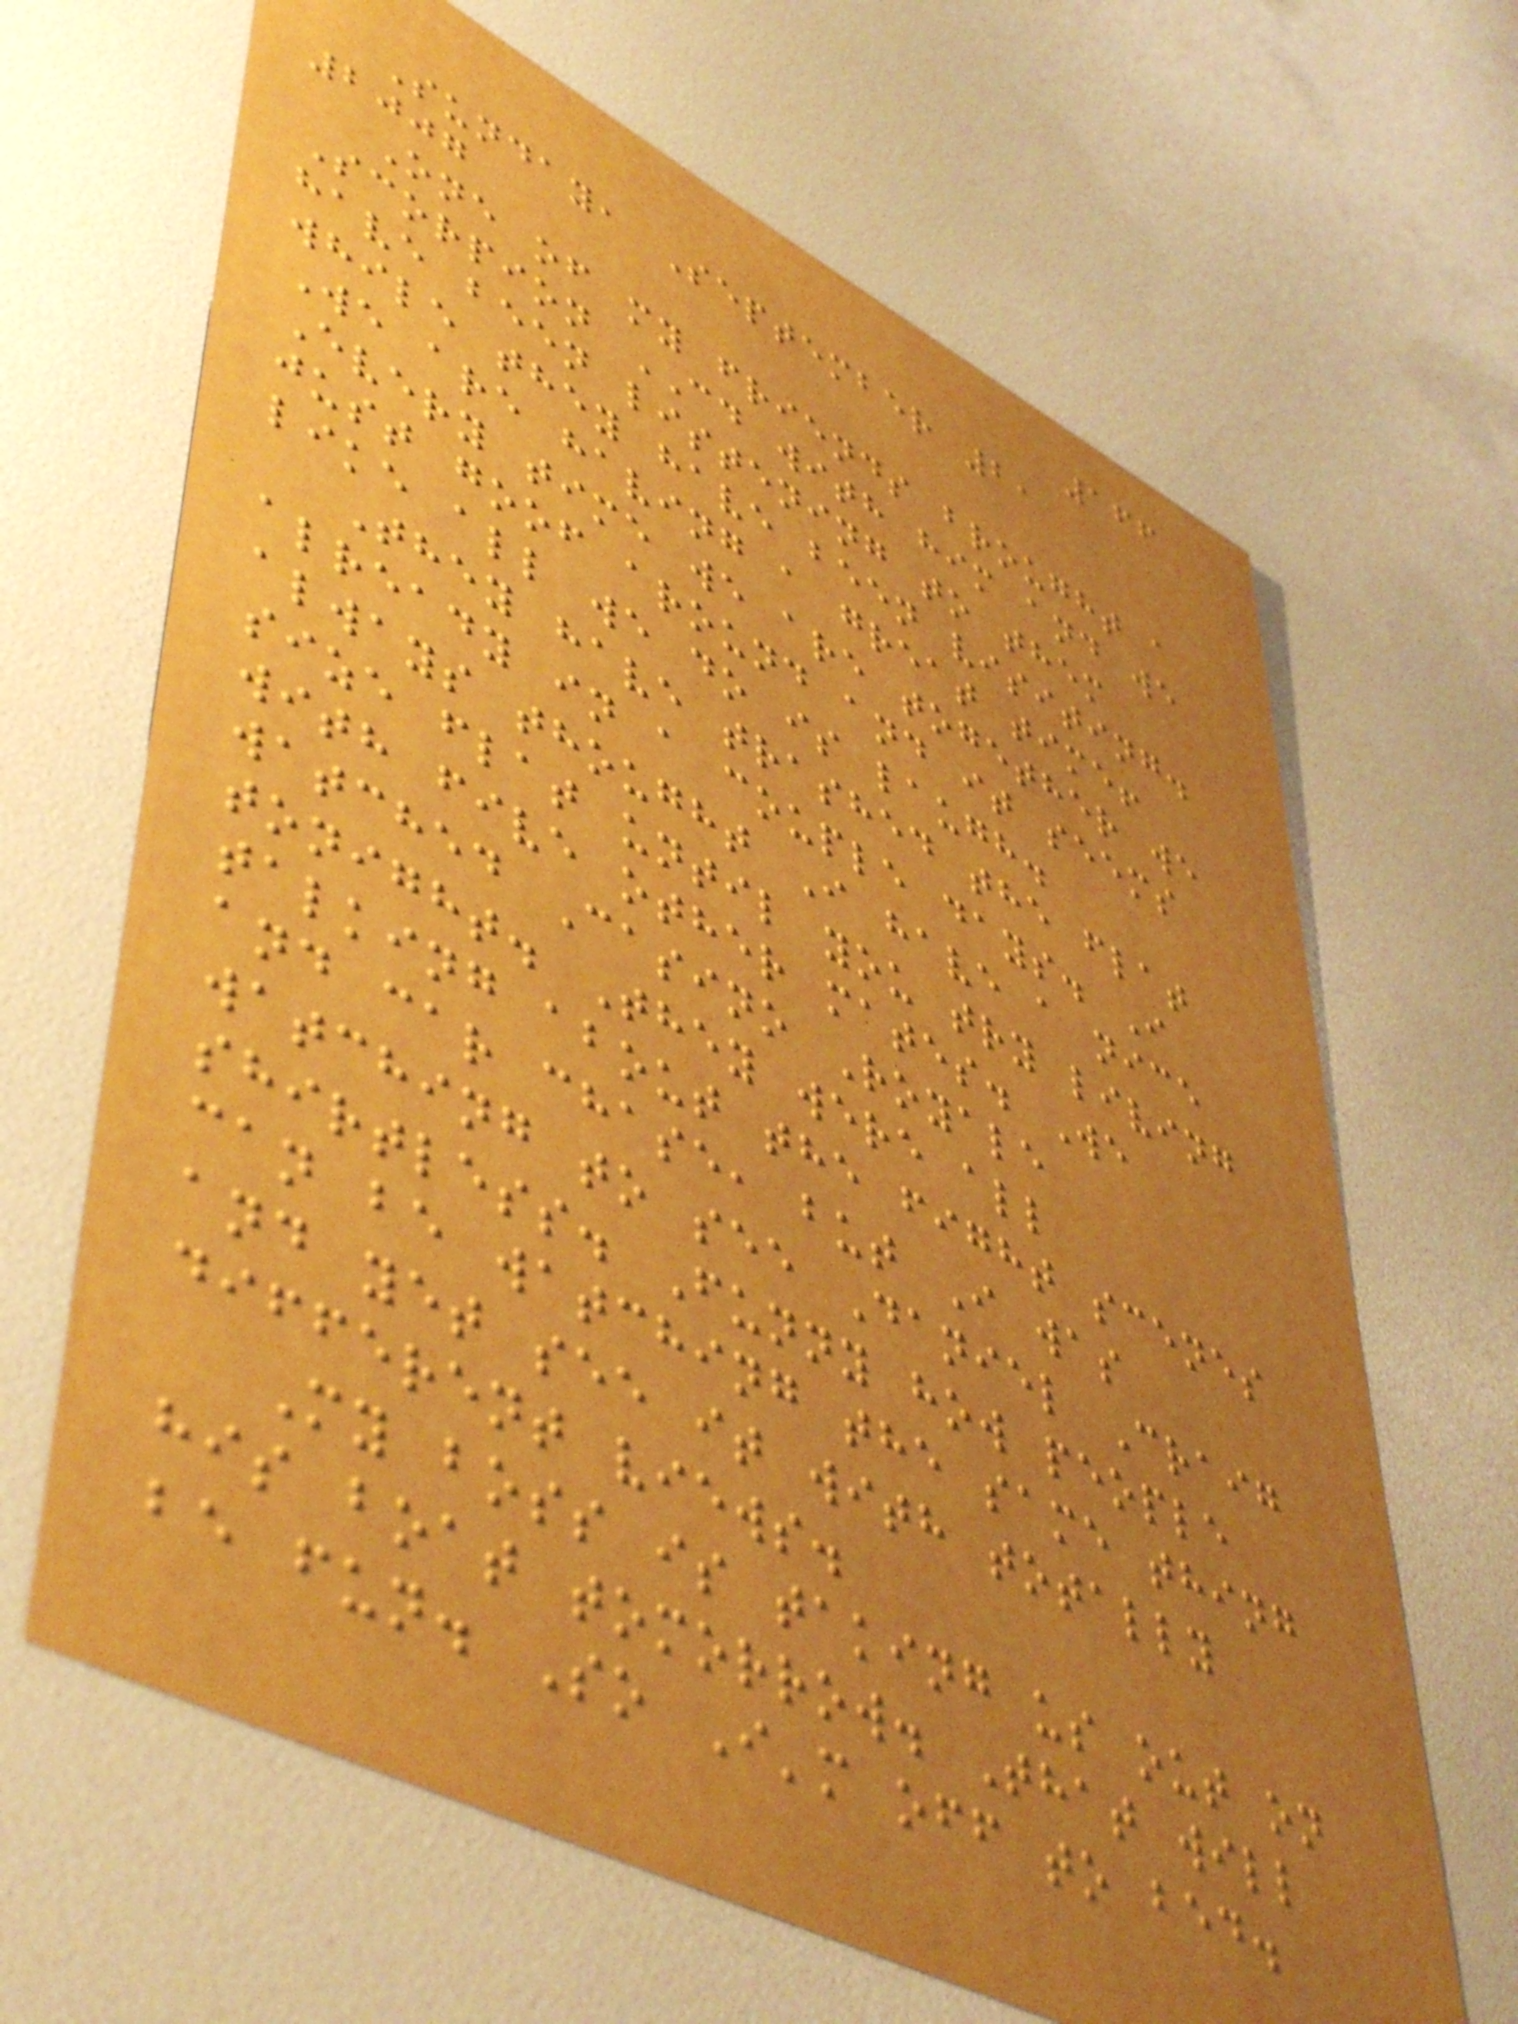166
Sunday, September 2,
2007
One of my friends brought a
Scorpion CD with him and we
have been listening to them
while they have been visiting.
We are having a great time!
Every time we are together we
just goof around and it seems
like all we do is laugh.
They have trashed the flat
already in a couple days. I
always thought I have a nice
size flat until you try living
with five other mates. We
watched Casino Royale
tonight. They were all
talking about the fight scenes
and car chase, but I was
watching to see Daniel Craig
shirtless. Funny how people
can be watching the same thing
and yet see it with totally
different views.
My boss is taking us out on
his boat tomorrow. That will
be fun. So I'm off to bed.
